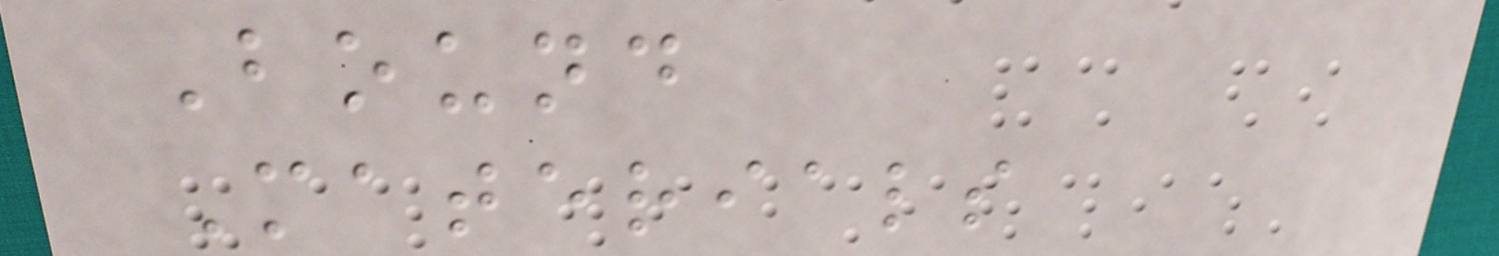Bound
Materials
